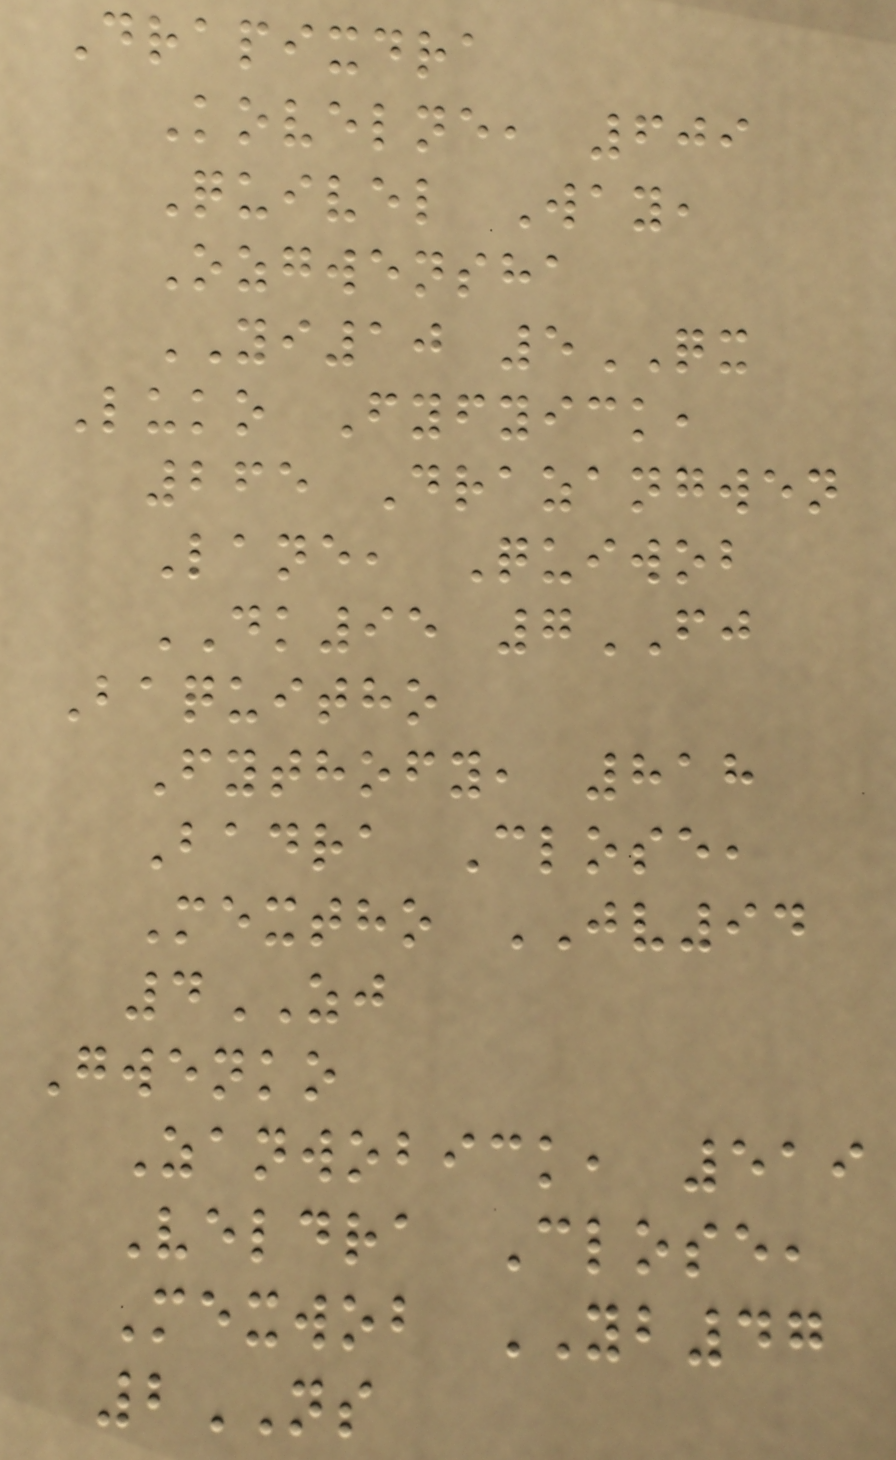Drapixdra
Kovelne, 609
Quivel Way,
Ozgwensha
YI10 5QX
Luko Fyfyick,
265 Drazangwen
Lane, Quiwob
DK95 7FJ
Baquitho
Fythofy, 818
Badra Close,
Mextho JV94
4ZJ
Gwenko
Zanwobick, 519
Veldra Close,
Mexwob YB47
2NS
